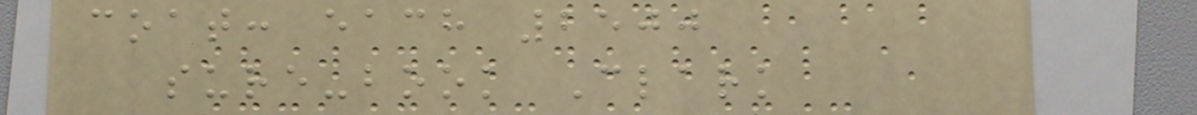coat: each 2500
sure-book Clark
